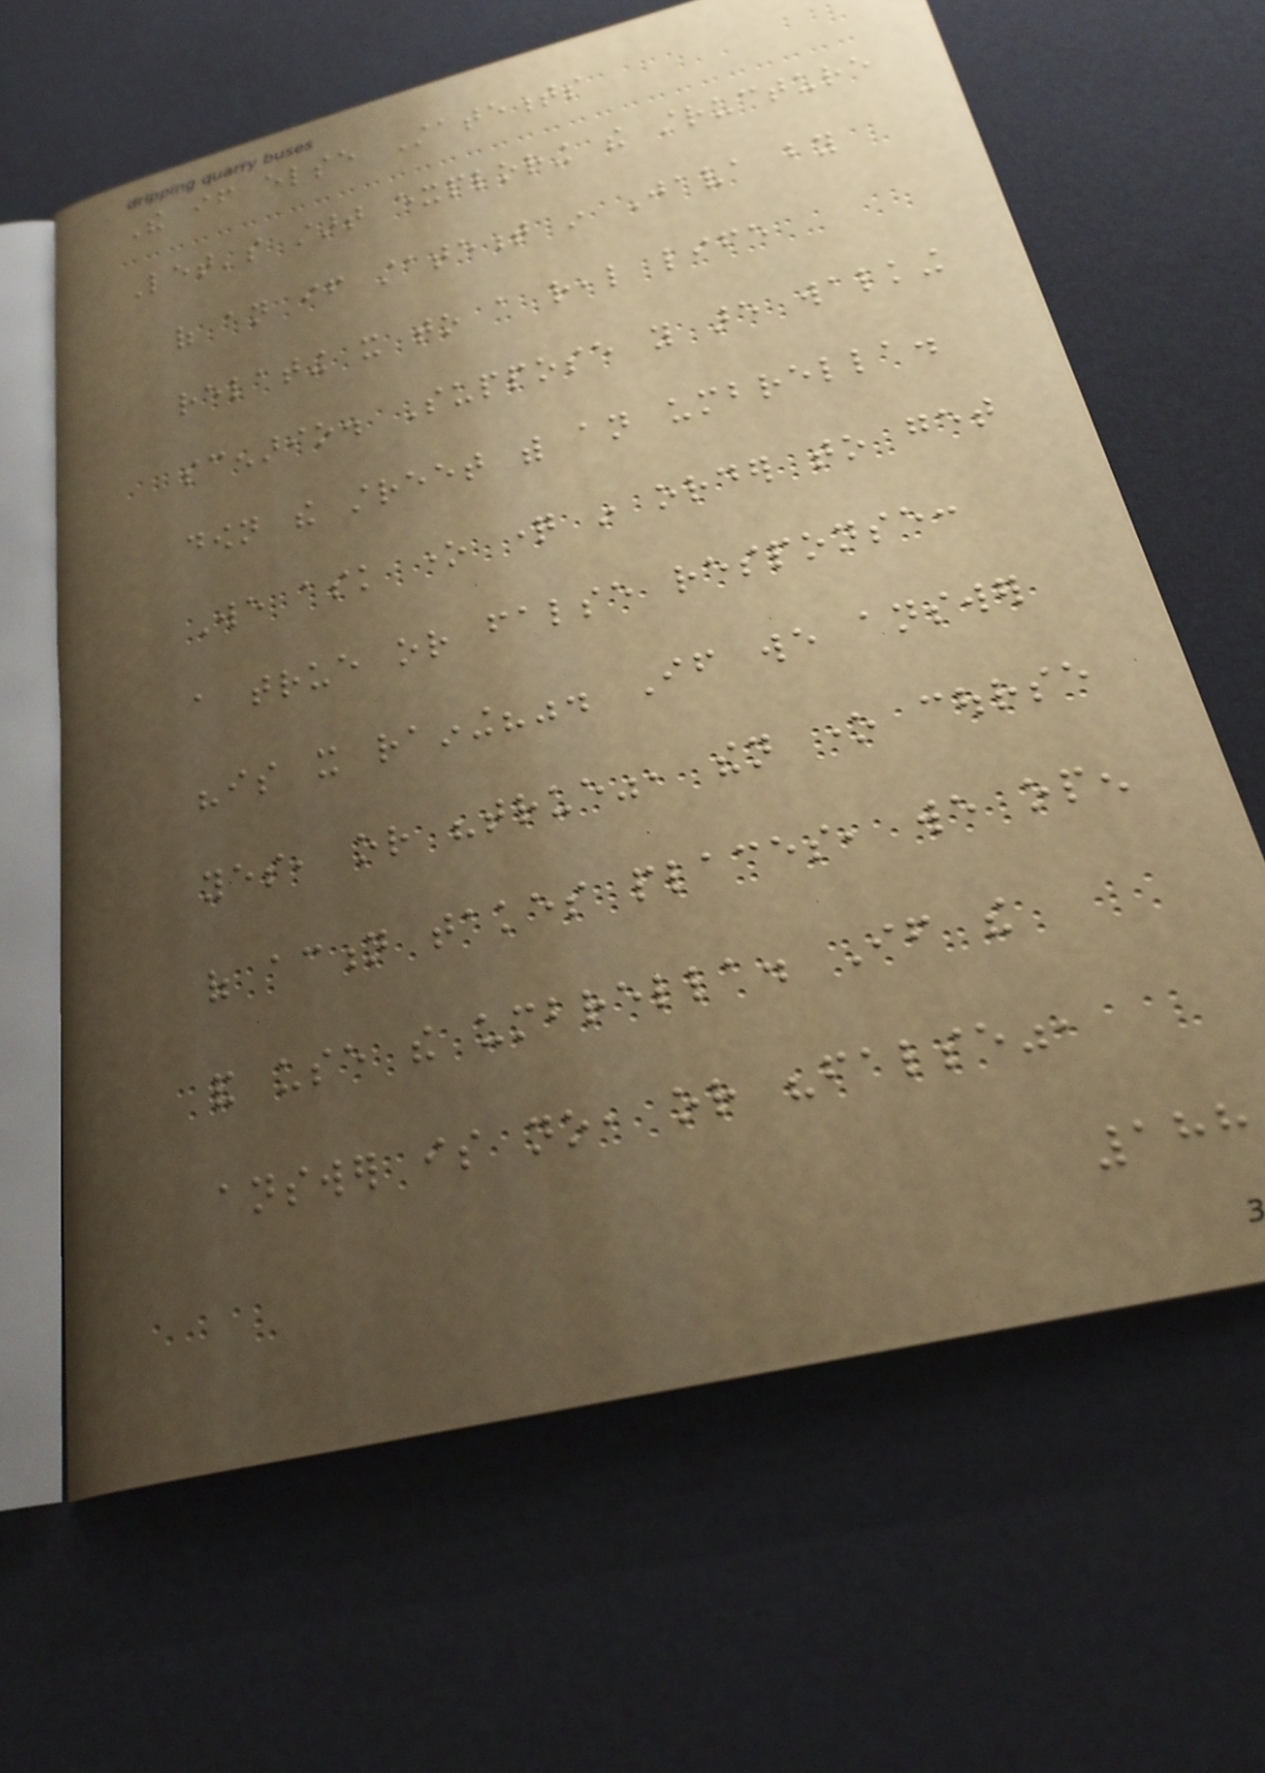The if else Statements
Let's start exploring the structure
of an if statement in Java by
relating it to a real life
scenario. Suppose you are walking
down the street with an umbrella.
We ask one question in order to get
a true or false response:
"is it raining?". If we answer
yes, or "true", then one course
of action takes places, we open
and use the umbrella. If the
answer is no, or "false",
188
